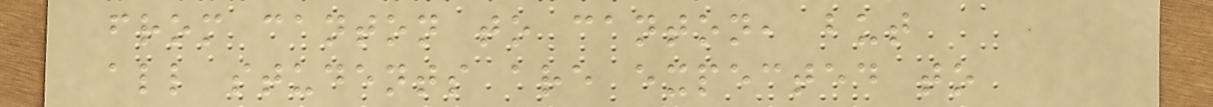from canton to canton, but
all students are expected to
